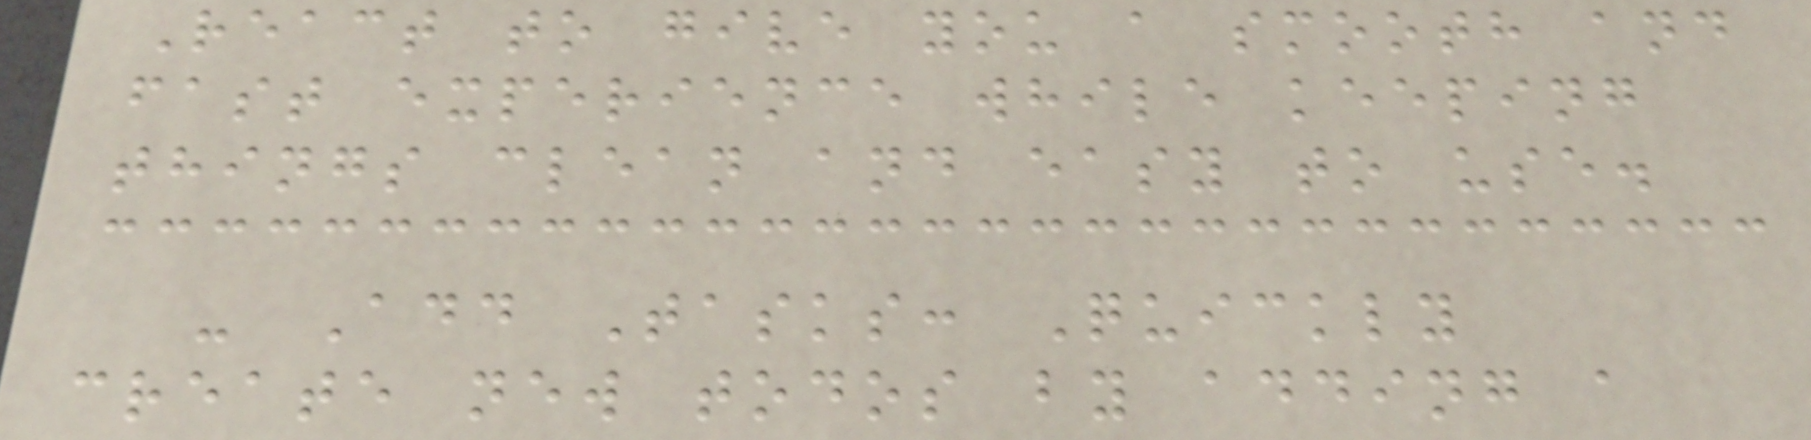React to give you a smooth and
fast experience while keeping
things clean and easy to use.
- Add Tasks: Quickly
create new todos by adding a
